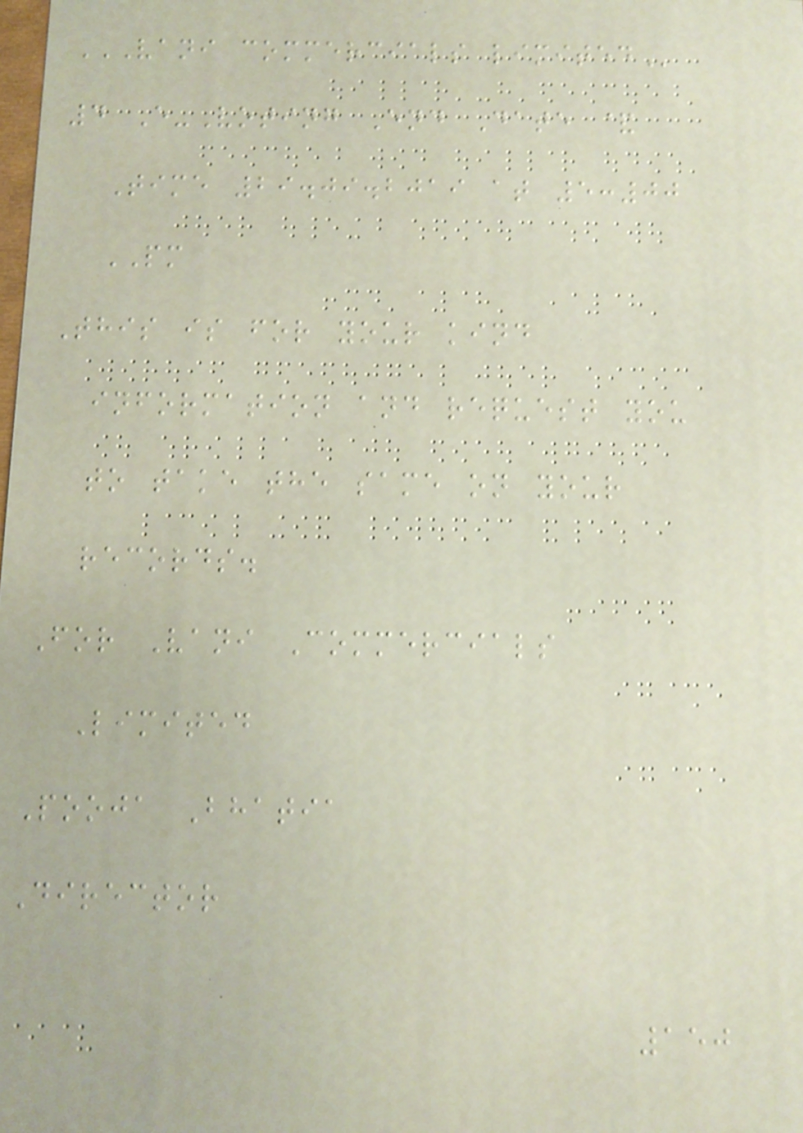VANI COMMERCIALS LIMITED
4 E-Voting End Date &
Time 29.09.2019 at 5:00
PM
This is for your kind
information and request you
to take the same on your
records.
For Vani Commercials
Limited
Pooja Bhatia
Director
150
